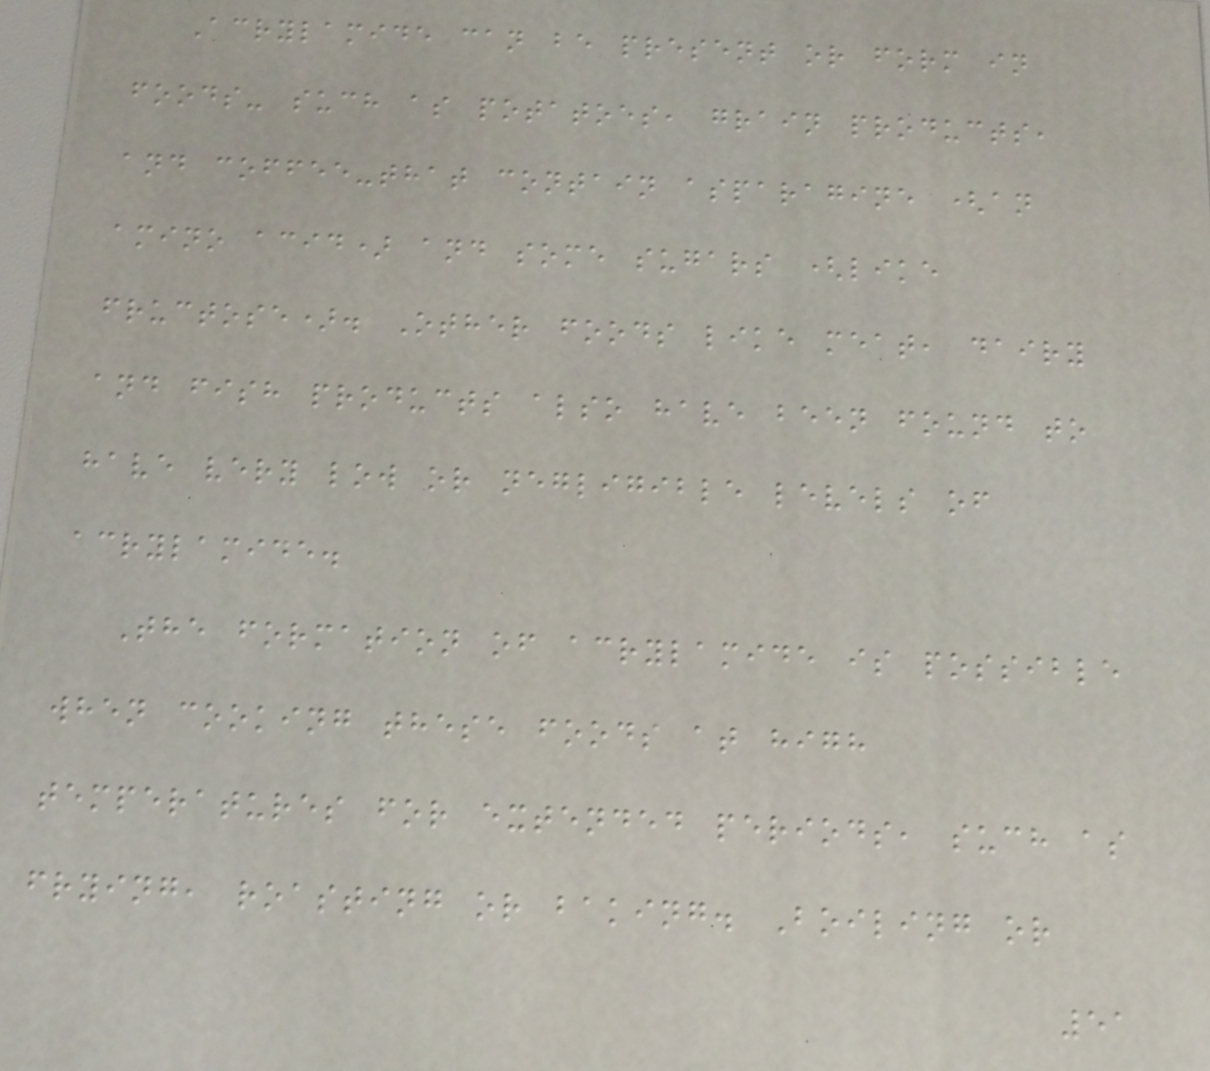Acrylamide can be present or form in
foods- such as potatoes, grain products,
and coffee-that contain asparagine (an
amino acid) and some sugars (like
fructose). Other foods like meat, dairy
and fish products also have been found to
have very low or negligible levels of
acrylamide.
The formation of acrylamide is possible
when cooking these foods at high
temperatures for extended periods, such as
frying, roasting or baking. Boiling or
51
